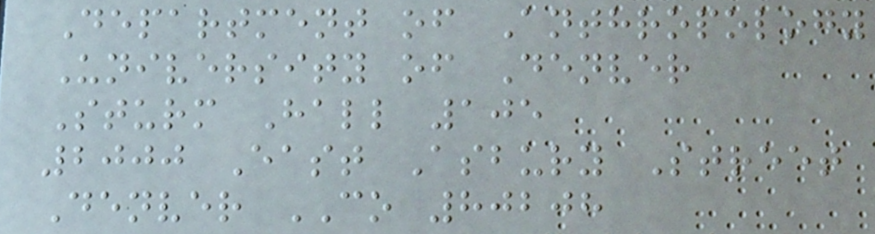Department of Anthropology
University of Denver
Sturm Hall 105
2000 East Asbury Street
Denver CO 80208
